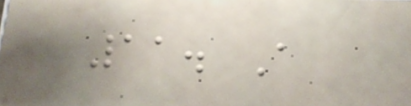11. A
